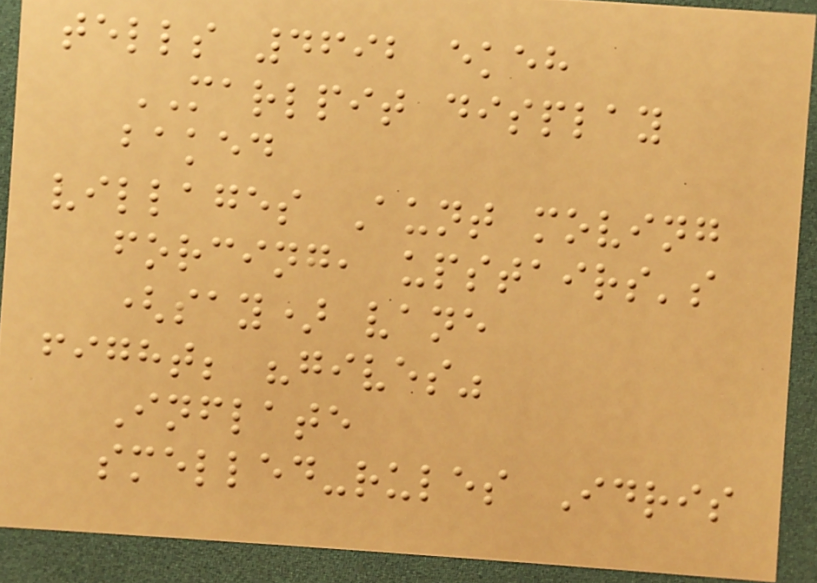tells 4692 ekeh
MARLPIT display
baked
villages Aunt moving
forcing, upstairs's
(say) vane
fight; "gives"
Inflate
smelled-rules Idris
